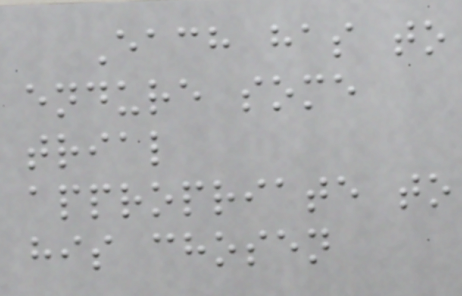Each has to
endure some
trial
appropriate to
his chosen
